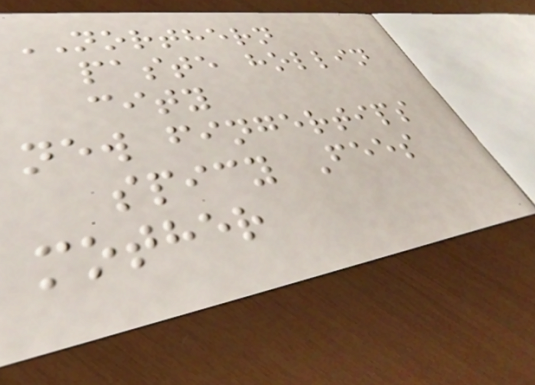NORTHERN
paste hollin
city
new fingertips
spicy Fees
mother
